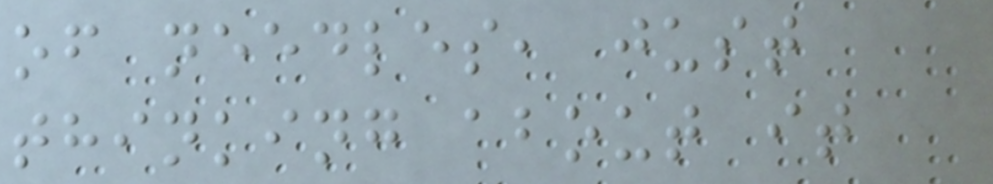of needles, just
thinking about it
